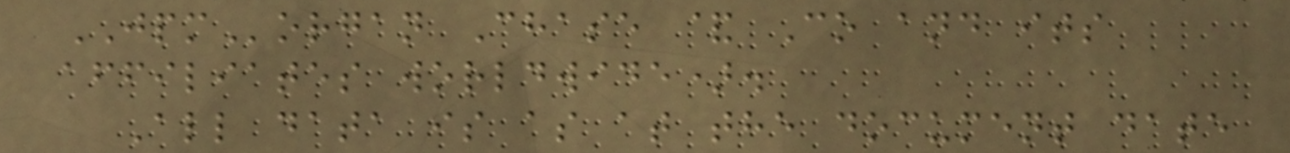JPMorgan Chase & Co and its
affiliates worldwide).
All data is as at the document date
